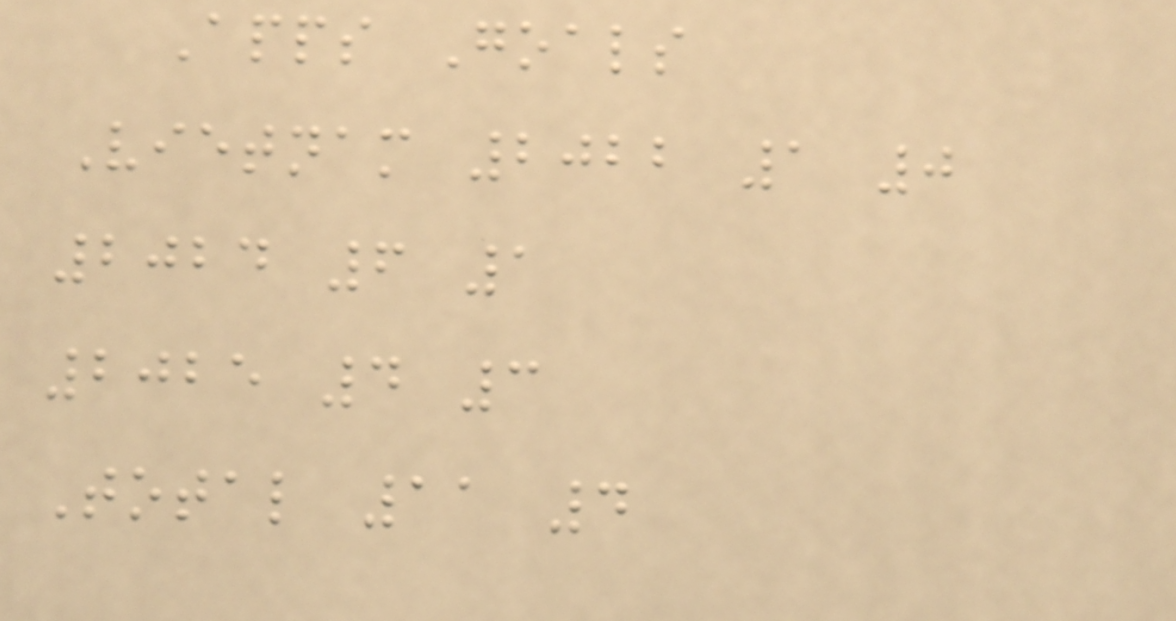Apps Goals
Vietnam 2022 1 0
2024 6 1
2025 4 3
Total 11 4
